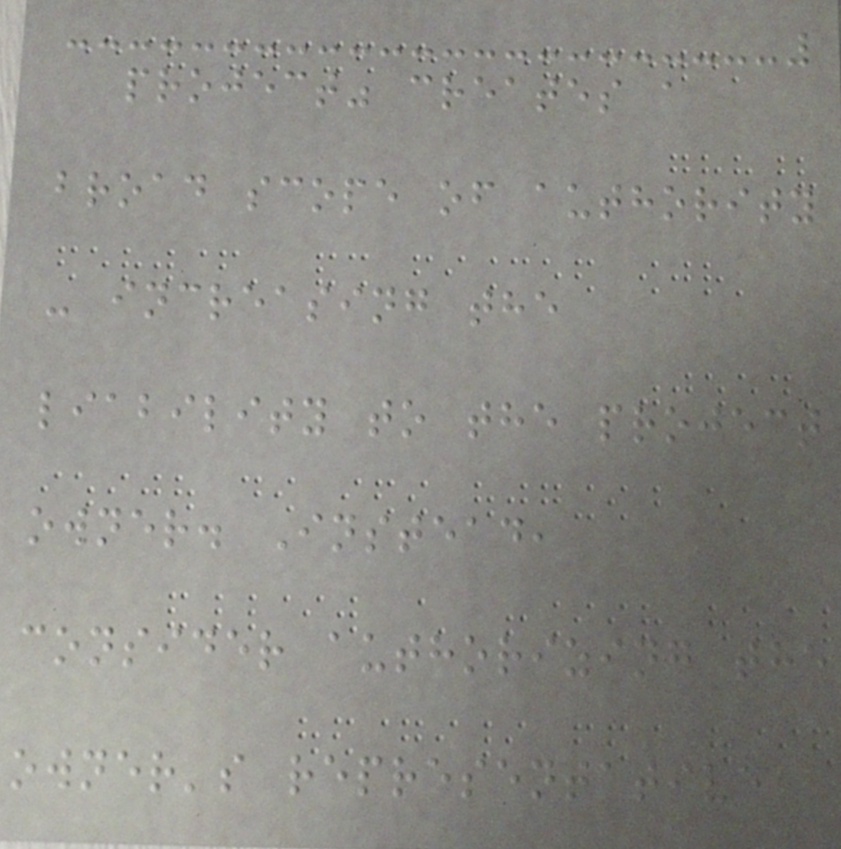project" creates a
broad scope of authority
- increasing the
liability to the project
owner. Instead,
consider authorizing the
owner's representative
